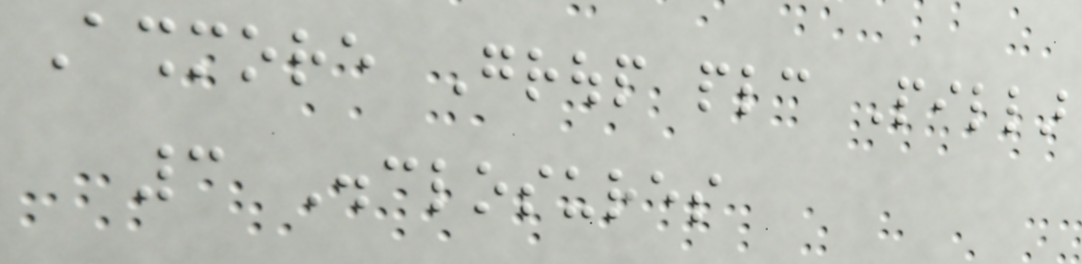Ashmore Group plc Pillar
3 Disclosures
